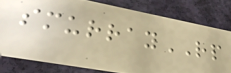smurrayRP
